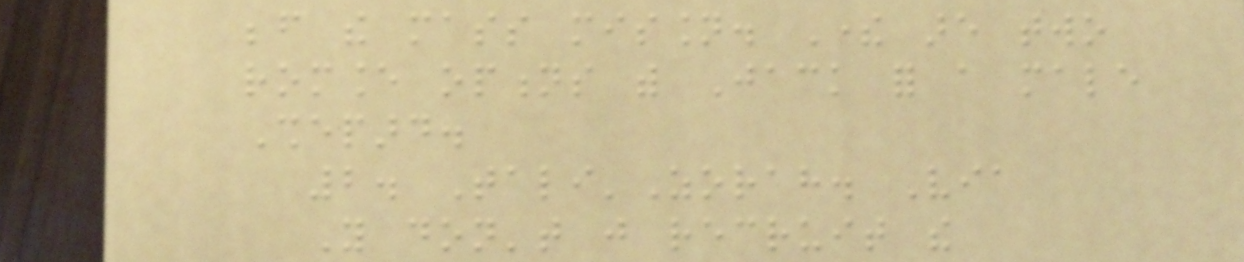before the mass mission. There are two
romance options with Jack for a male
Shepard.
2. Tali'Zorah. Via
You don't just recruit the
